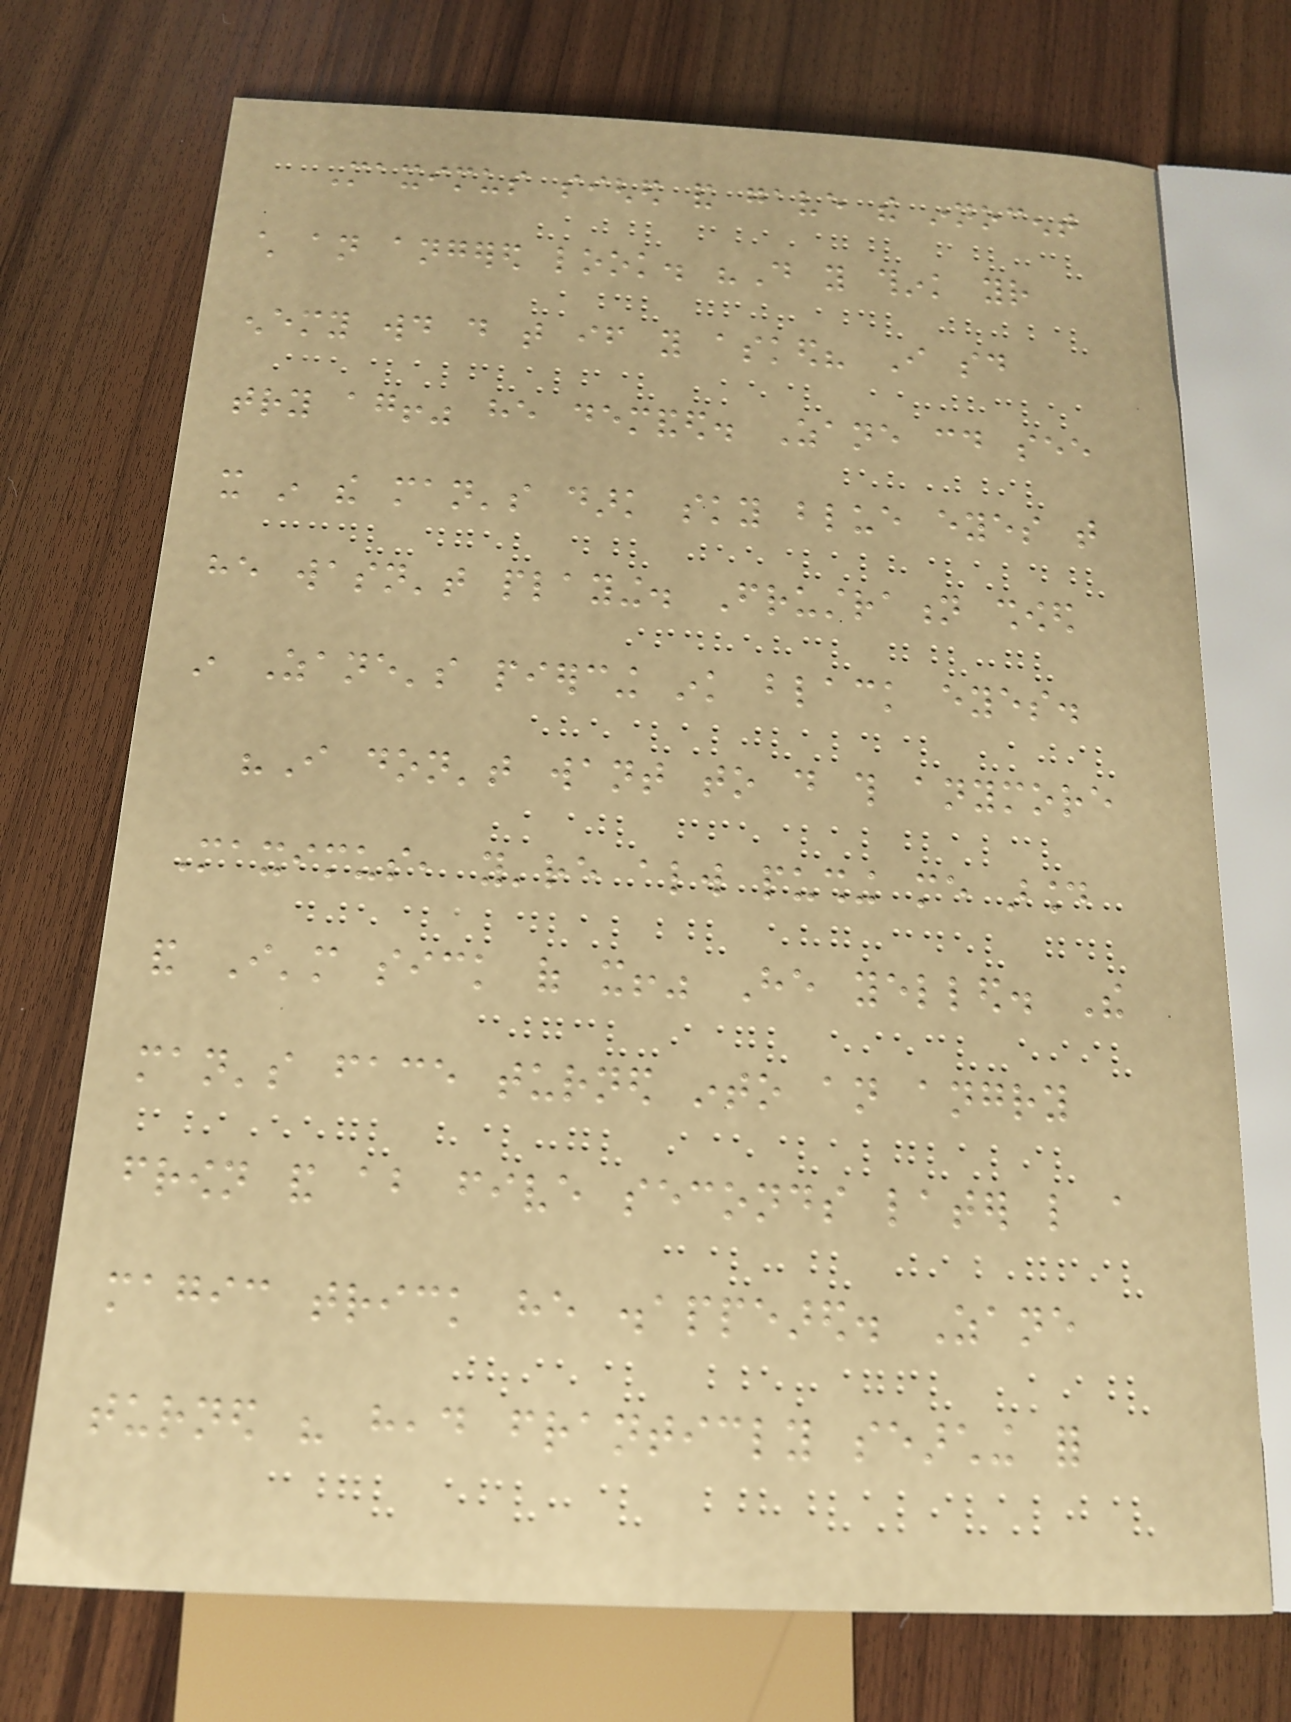Maximus sighed and gave the innocent
child an angered look. "Do you think your
enemy would do that if you asked? I said
try again!" he demanded. Zane could see
it in the man's dark sky blue eyes that
he wasn't playing. Frustration showed
in Zane's piercing ink black eyes.
"I don't want to do this anymore
Maximus, you're always pushing me around
and I'm sick of it!" He yelled. The
man's face turned into an angry
frown and about five seconds later like a
magic trick he disappeared. Zane
turned his head franticly searching for
